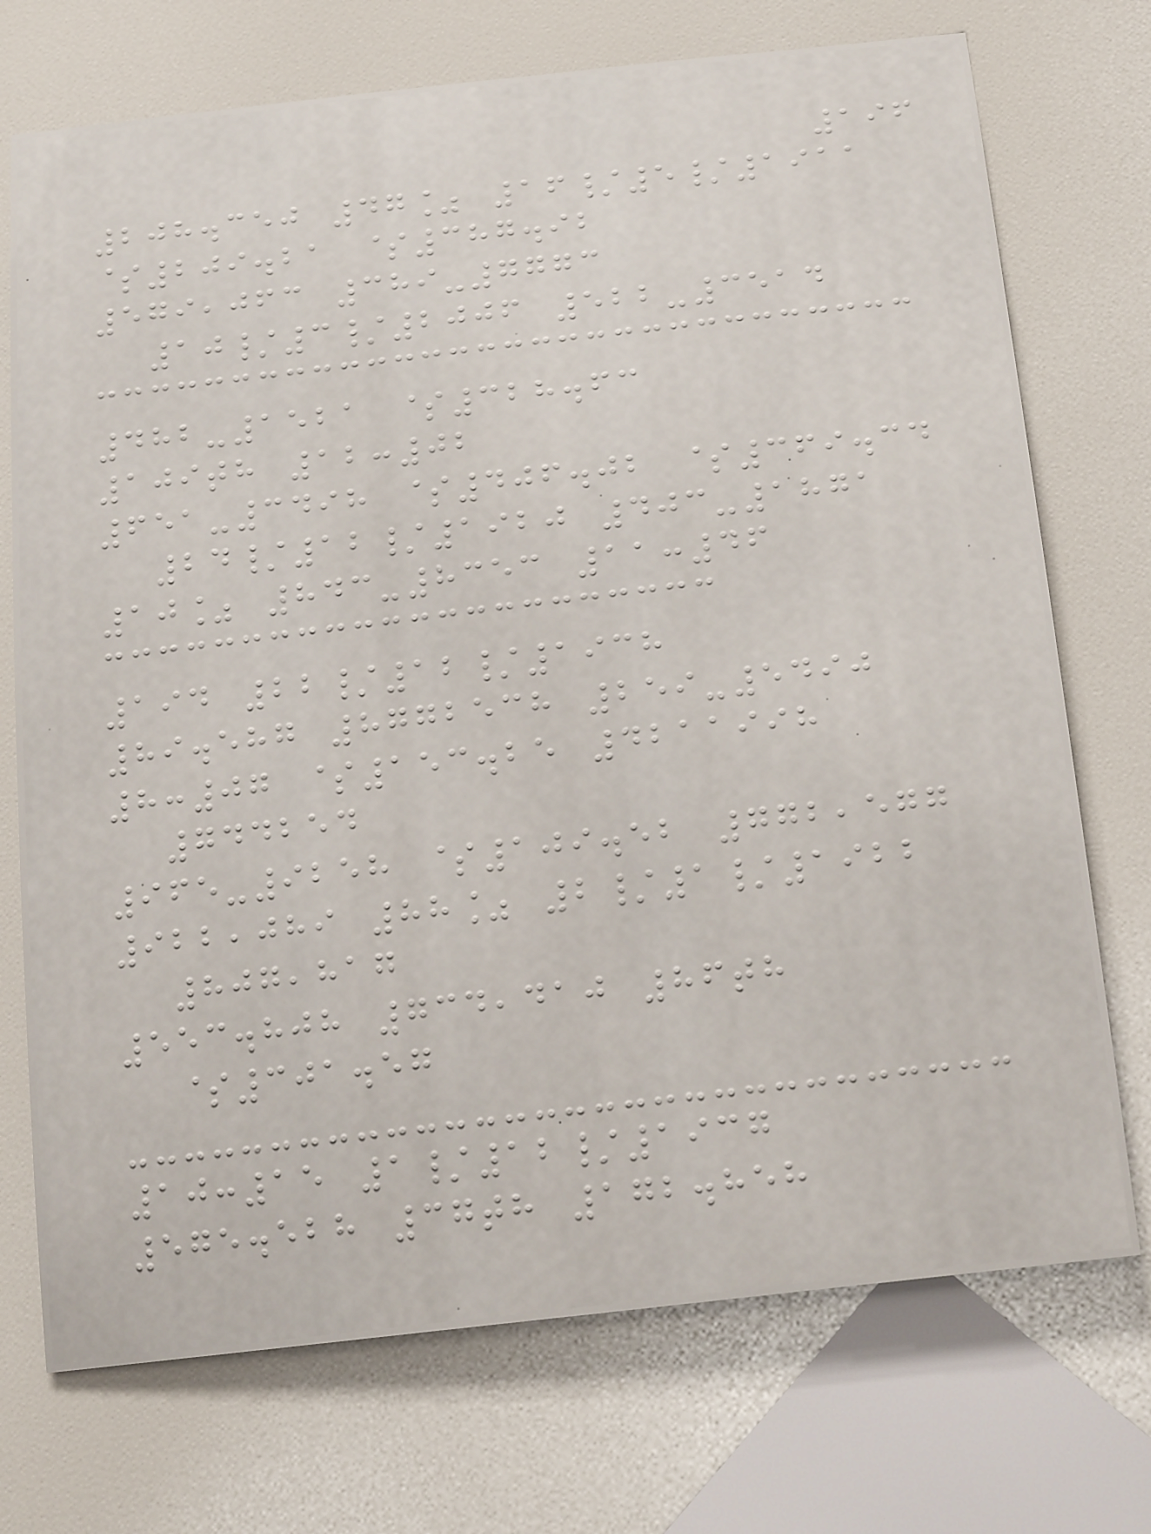196
208.350 47% 16/5/1911
$209.21 $387.92
579,063 389-7773
10/3/2006 522-3514
482-1521 $328.63
109th 12:02
651-3498 $406.02 $369.34
24/12/1920 403-1871
10% 843-8353 11:46
194 22/12/1938
89.587 8772538 259-5490
8:07 $153.25 4211998
744254
965-9258 $109.52 772,577
922,089 88% 2/1/1922
807,817
553.808 734,410 86th
$301.57
10:15 1/12/1937
575.528 37th 172.858
